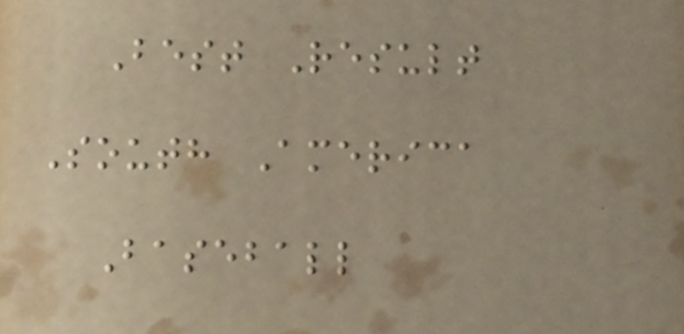Best Result
South America
Baseball
